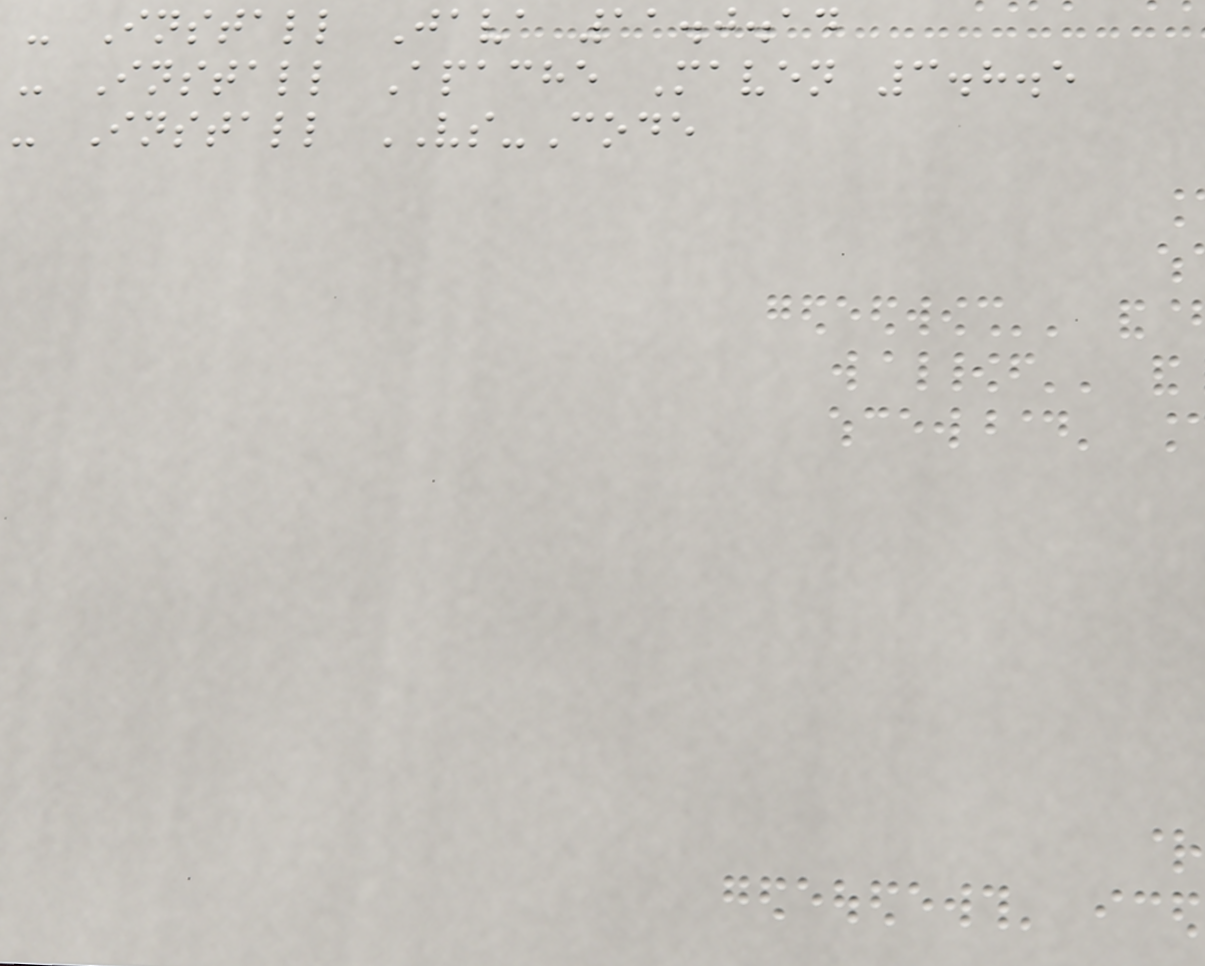- Install Java 11.0.14
- Install Apache Maven 3.8.5
- Install VS-Code
